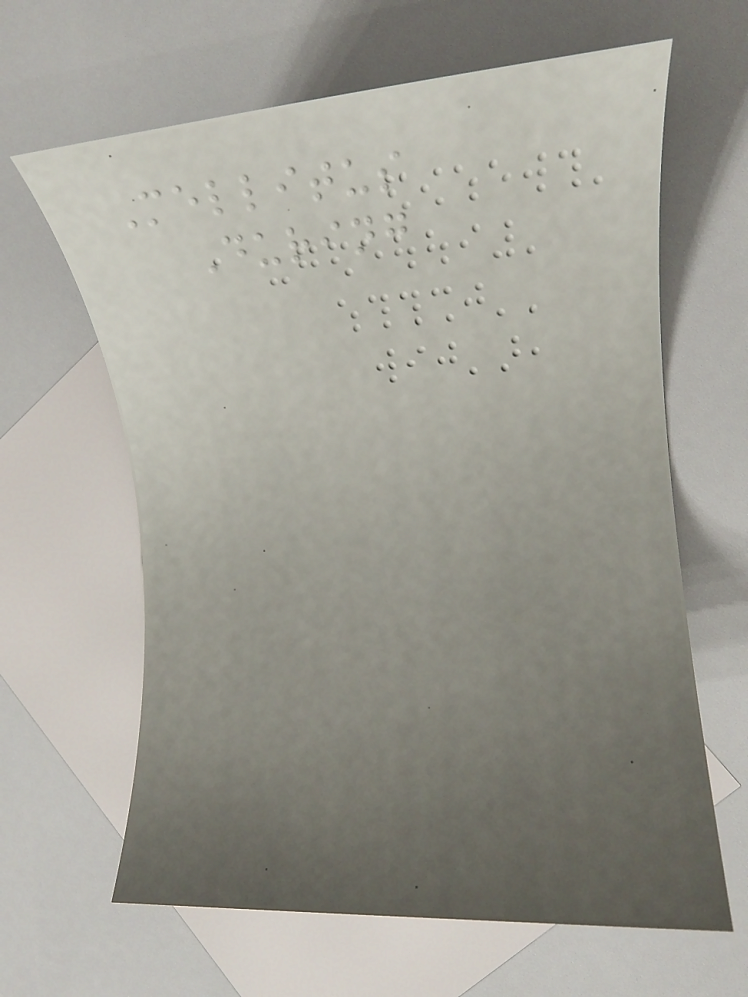Mellitus
During
